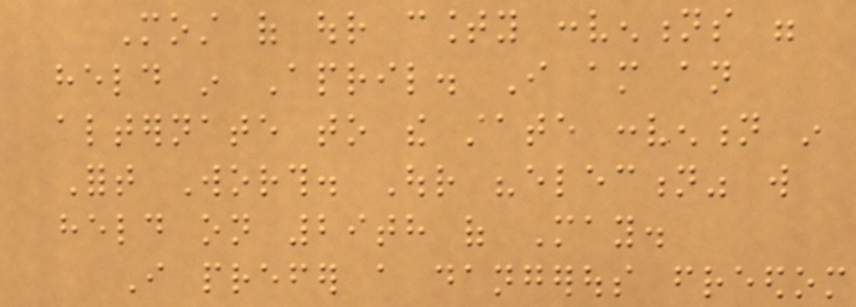Most of our county conventions were
held in April. I am an
alternate to the state convention in
Fort Worth. Our "election" will
held on 29th of May.
I prefer a dangerous freedom
